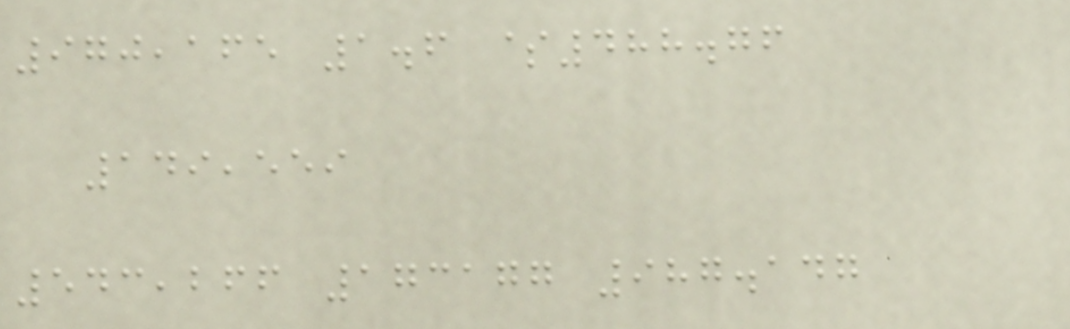970,165 1.6 $488.76
149,559
543,266 173177 987.147
